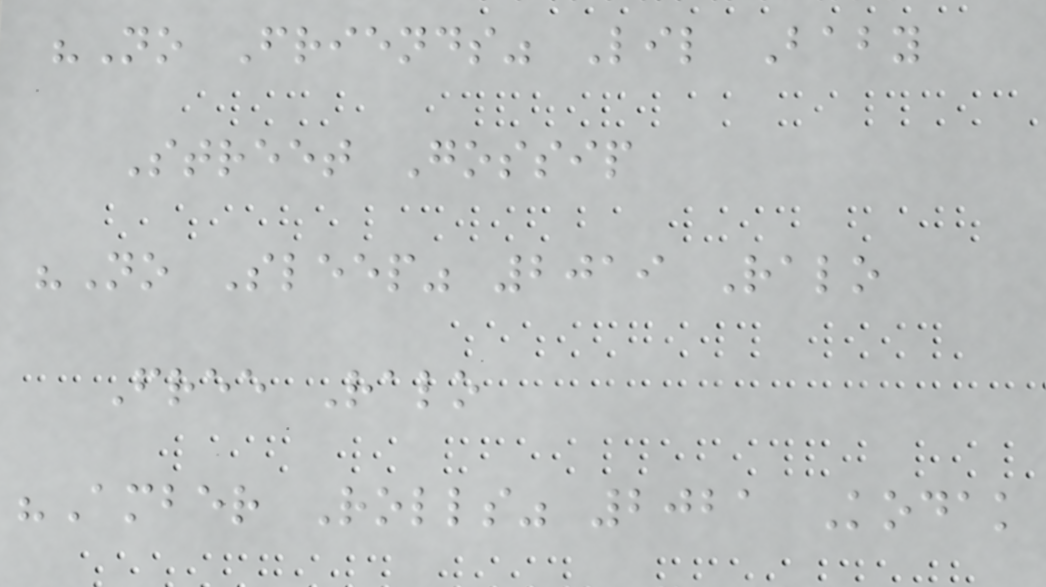"No Friends" Lil Baby
Street Gossip
"No Sleep" 2019 Ralo
Free Ralo
"Amber Rolls" 2021 Kodak
